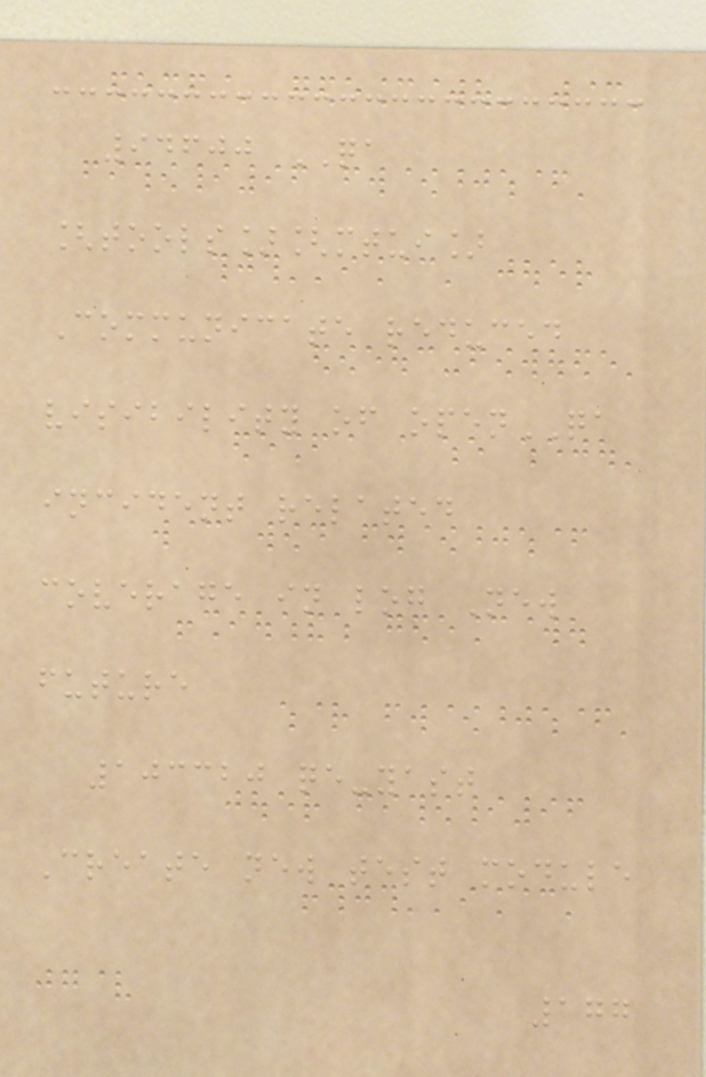94600 QA
[tools][mtui]
Communicate reduced
visibility of openQA
incident related
coverage in log New
future
103320 qe-yast
Create new test module
177
